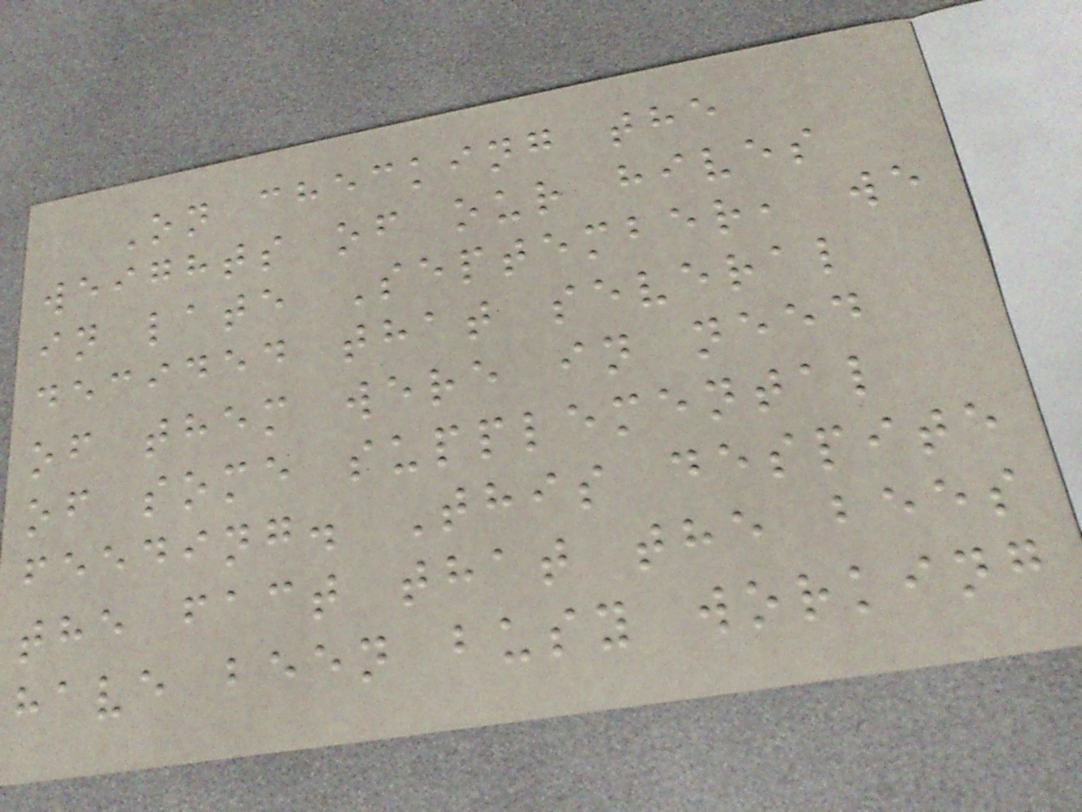On checking the
weights of our hives
in late September, we
decided that several
of them were in need
of some supplemental
feeding. This despite
the fact that the bees
have been busy working
